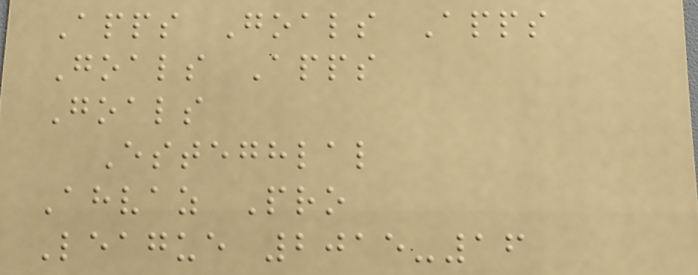Apps Goals Apps
Goals Apps
Goals
Esteghlal
Ahvaz Pro
League 2015-16
